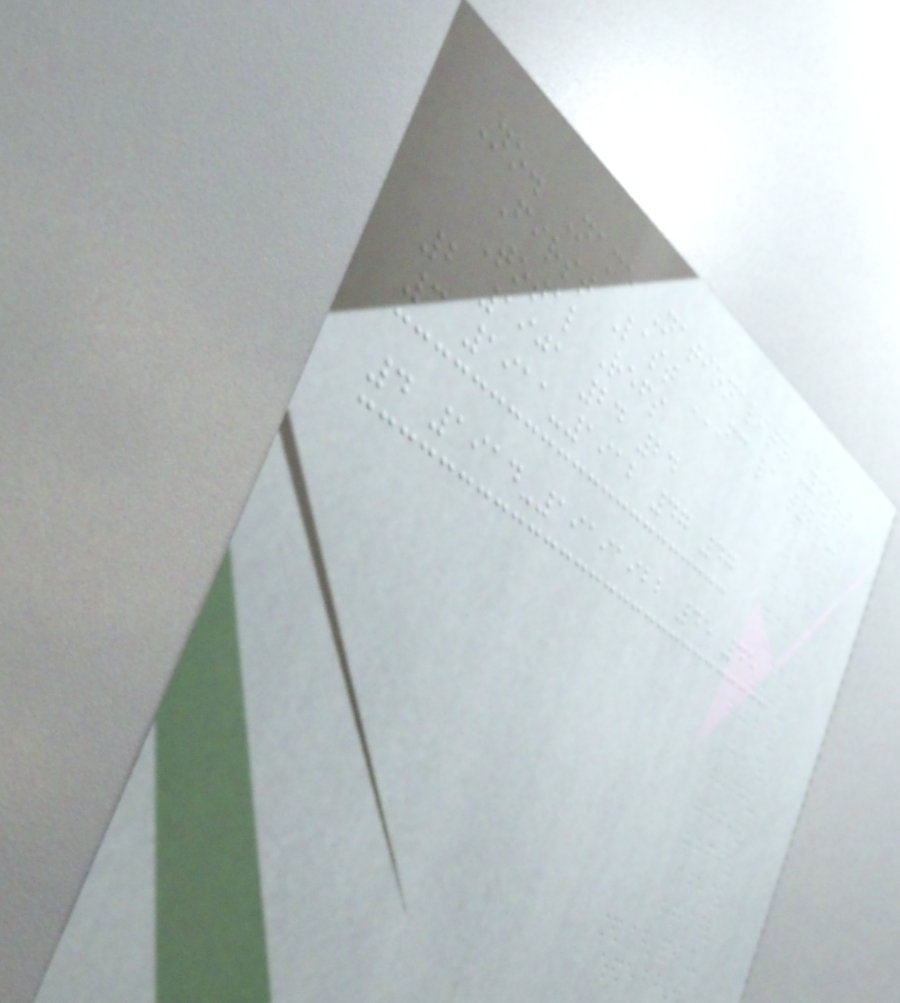No. Name Nationality Years
First Last FC LA T20
Total Refs
2 1901 24 24
3 1911-1912 47 47
4 1914-19191922 45 45
